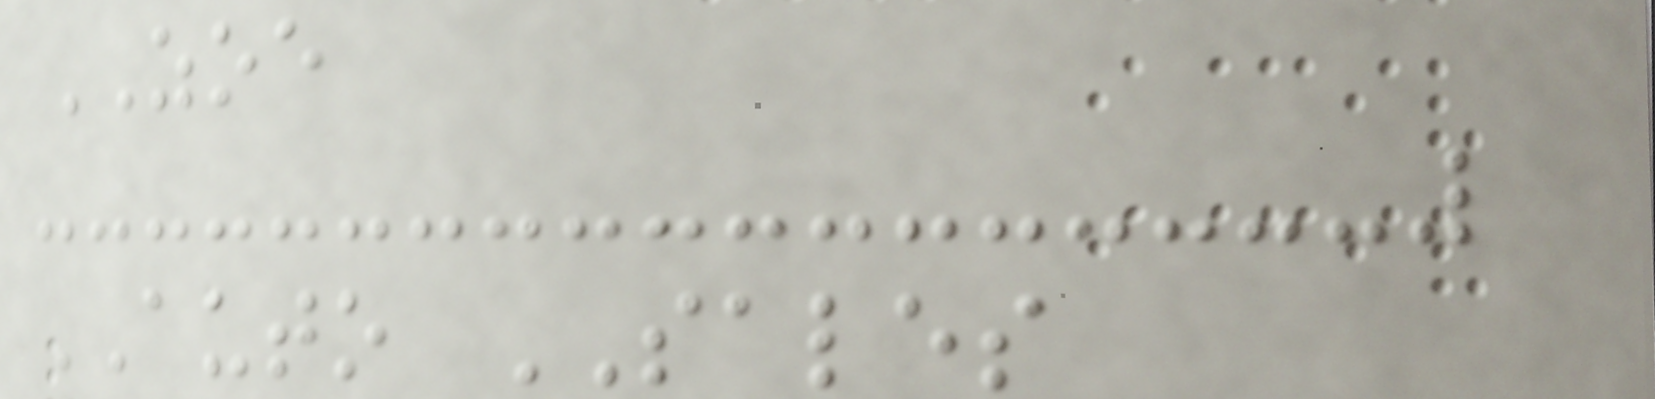ZOE
AUTO SALES
